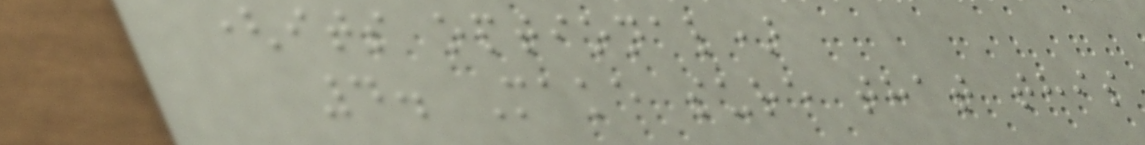(its optional)
4. Make sure that this
